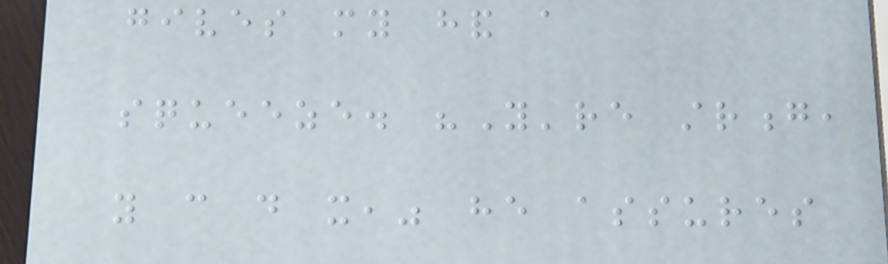gives my hand a
squeeze. "You're strong,
you can do it," he assures
